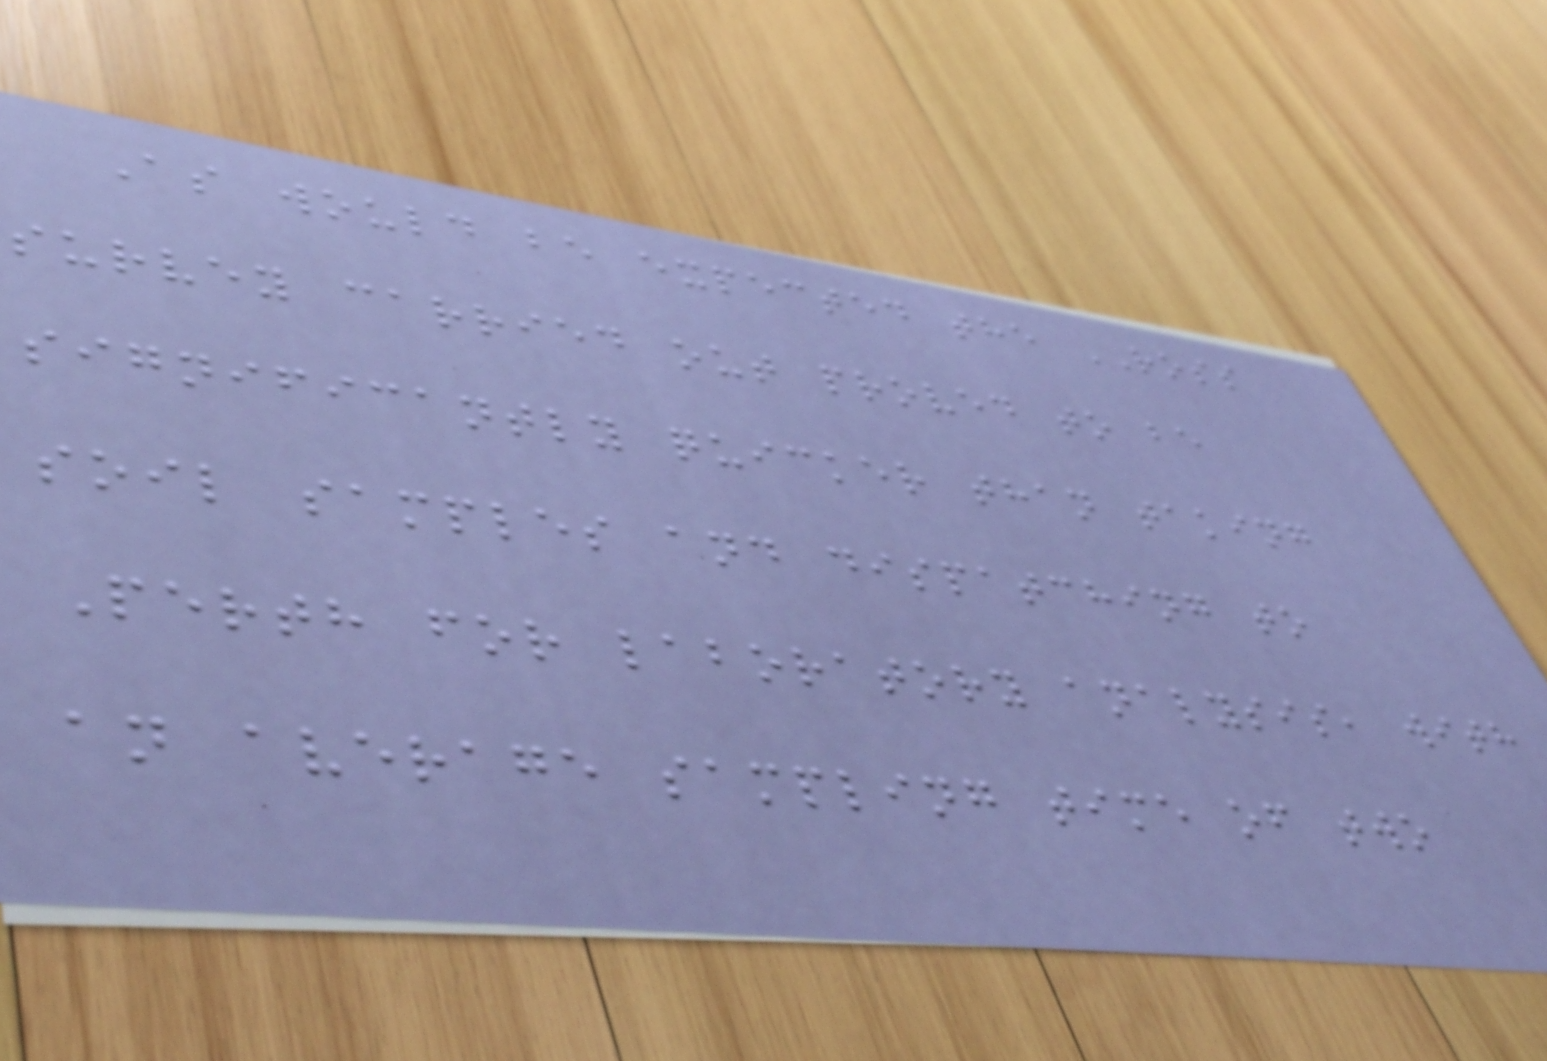As would be expected the ROSS
survey carried out proved to be
significantly quicker than taking
soil samples and dispatching to
Perth for laboratory analysis, with
an average sampling time of two
